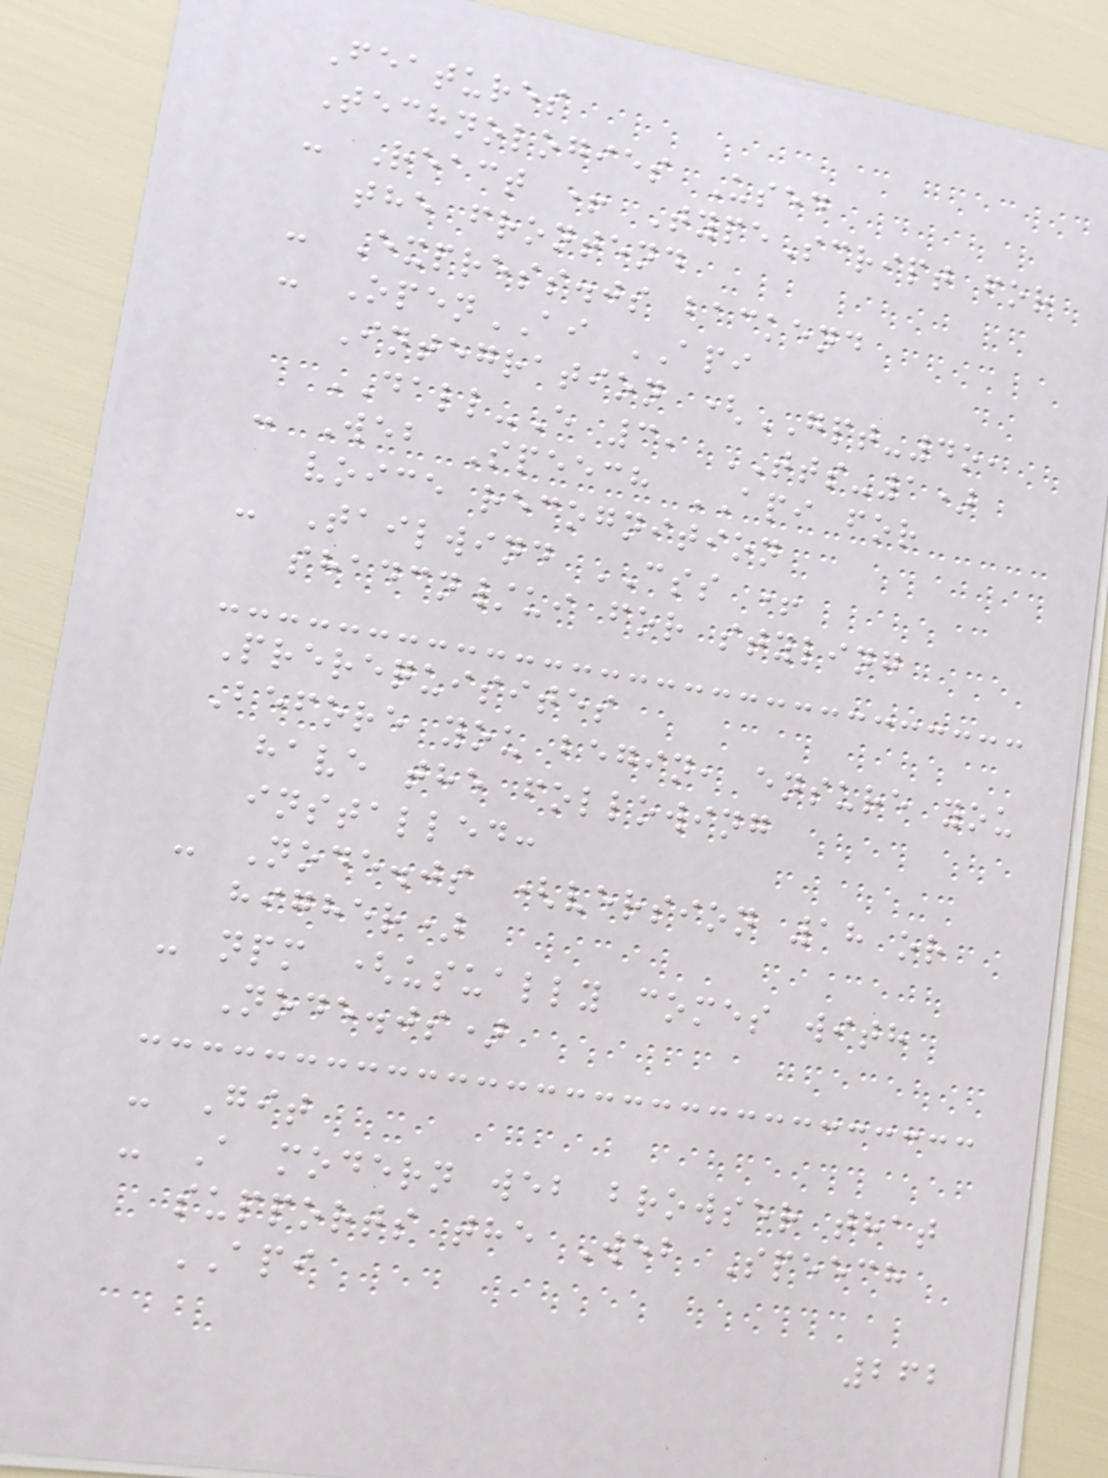Features
Technologies Used
- React + TypeScript for
the frontend
- Express.js backend
- OpenAI API
Integration (GPT-4o,
DALL-E 3, TTS-1)
- Web Speech API for
voice recognition
- Tailwind CSS +
shadcn/ui for styling
Prerequisites
Before you begin, ensure you
have the following
installed:
- Node.js (version 18 or
higher)
- npm (usually comes with
Node.js)
- Git
- A modern web browser that
supports the Web Speech
API
262
